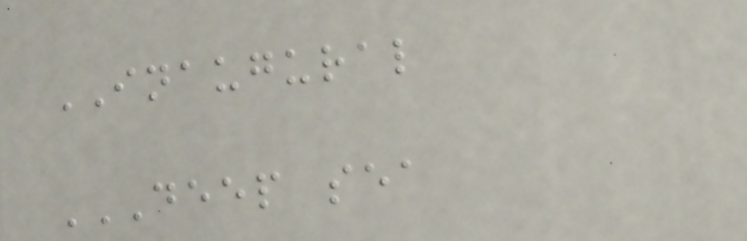INAUGURAL
DEEP SEA
